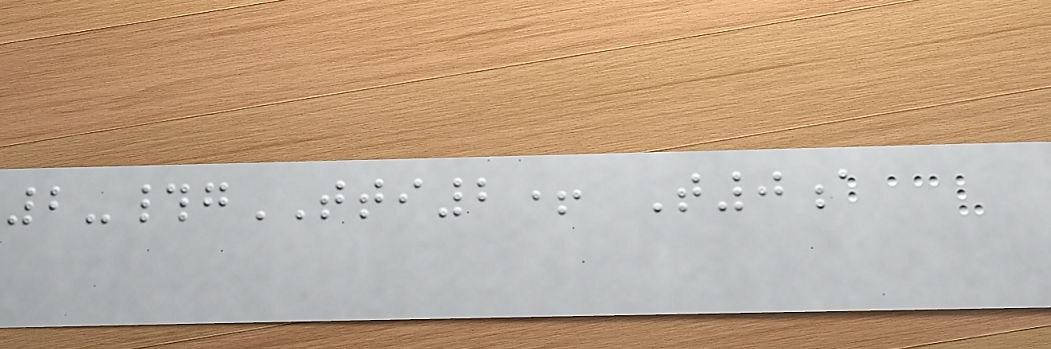2-#gTTI2+ T0a
